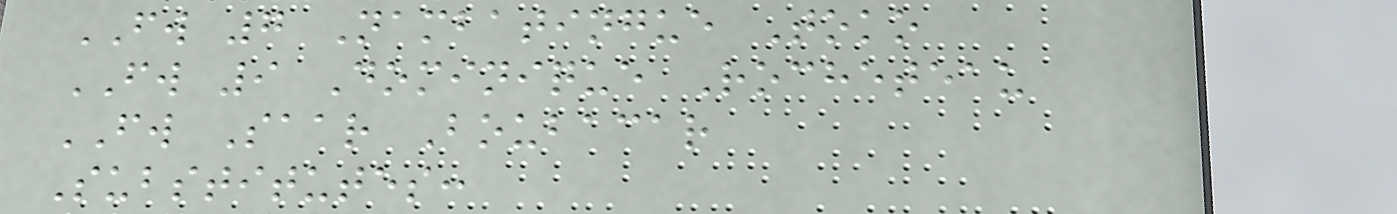FW 7 Nambatingue Toko
FW 9 Dominique Rocheteau
FW Saar Boubacar
Substitutes:
